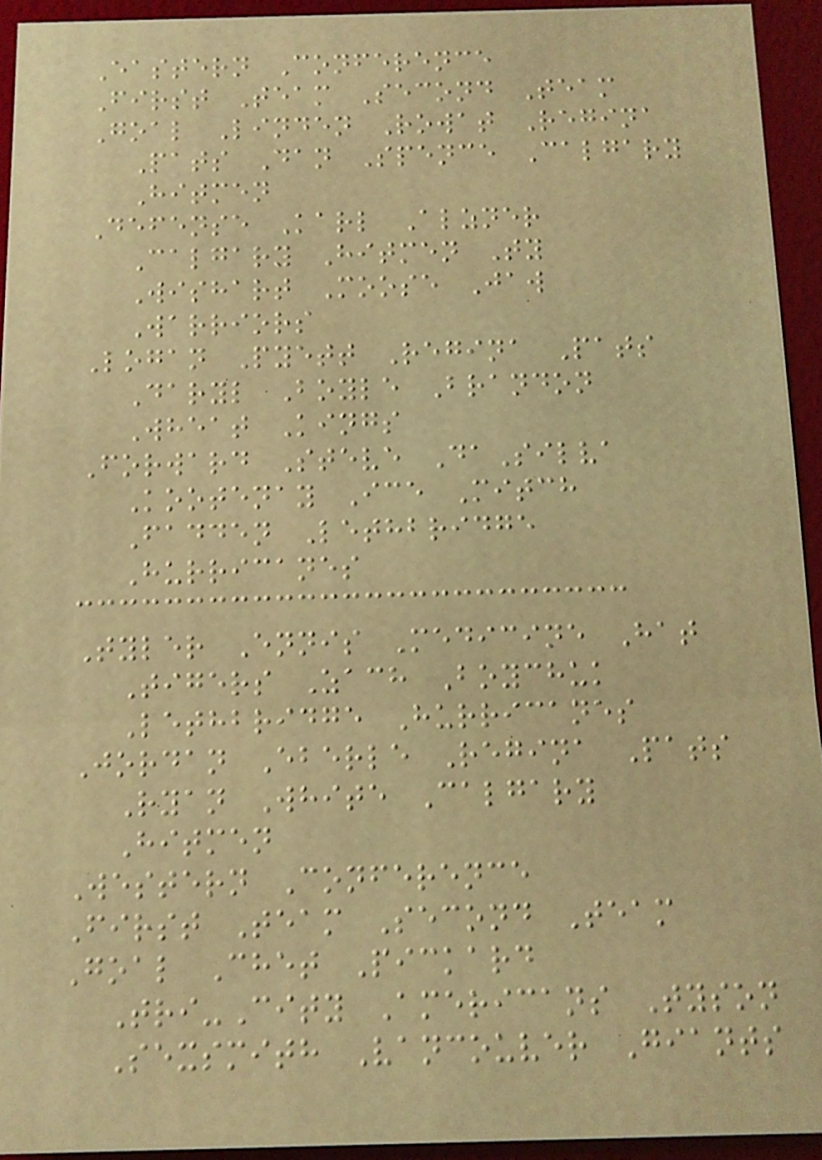Eastern Conference
First Team Second Team
Goal Linden Rowat Regina
Pats Dan Spence Calgary
Hitmen
Defense Karl Alzner
Calgary Hitmen Ty
Wishart Moose Jaw
Warriors
Logan Pyett Regina Pats
Daryl Boyle Brandon
Wheat Kings
Forward Steve DaSilva
Kootenay Ice Mitch
Fadden Lethbridge
Hurricanes
Tyler Ennis Medicine Hat
Tigers Zach Boychuk
Lethbridge Hurricanes
Jordan Eberle Regina Pats
Ryan White Calgary
Hitmen
Western Conference
First Team Second Team
Goal Chet Pickard
Tri-City Americans Tyson
Sexsmith Vancouver Giants
